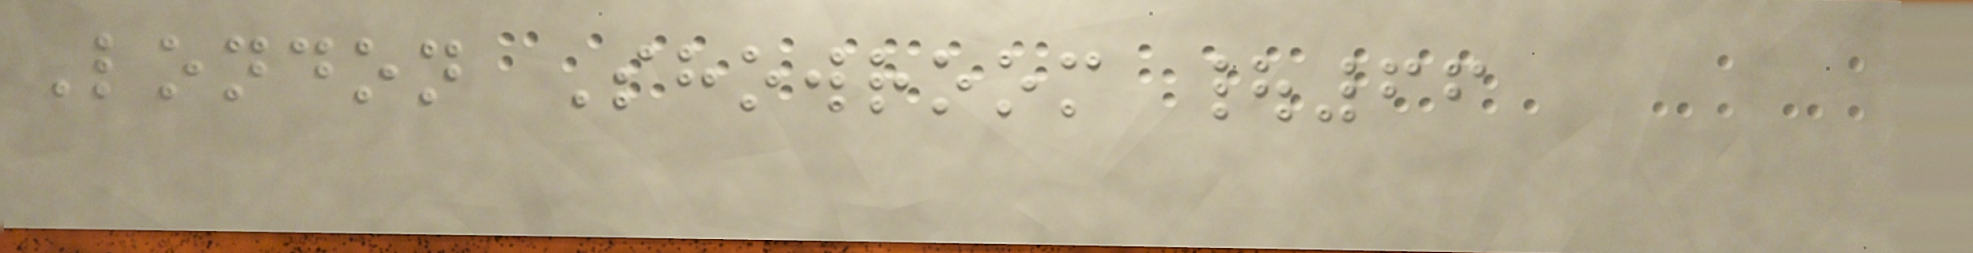London Showroom |66
